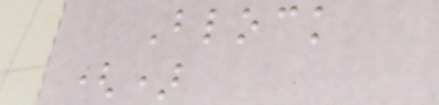Block
()
